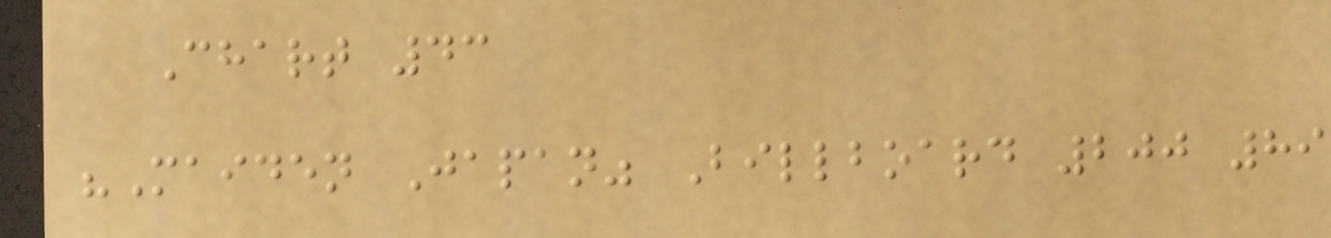Chart 43
"Maiden Japan" Billboard 200 89
